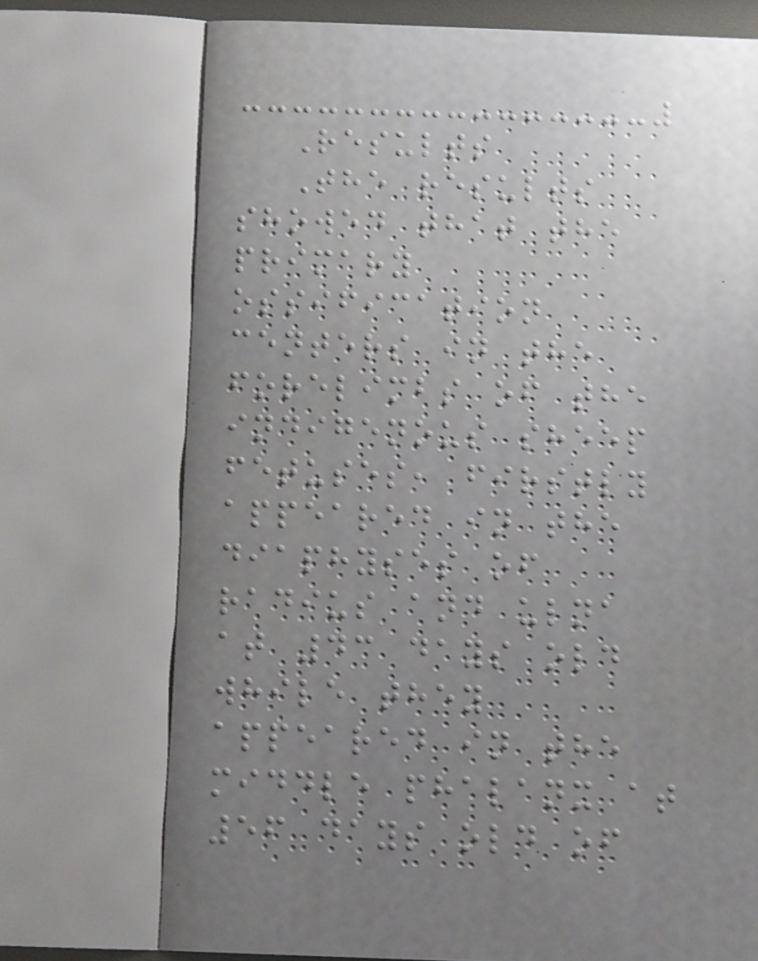Results
The results
showed that the
primary
ossification
centers in the
forelimbs of the
indigenous sheep
fetuses, firstly
appeared in the
diaphyses of
radius and ulna
at 43 days old
while they
appeared in the
middle phalanx at
56 days old of
